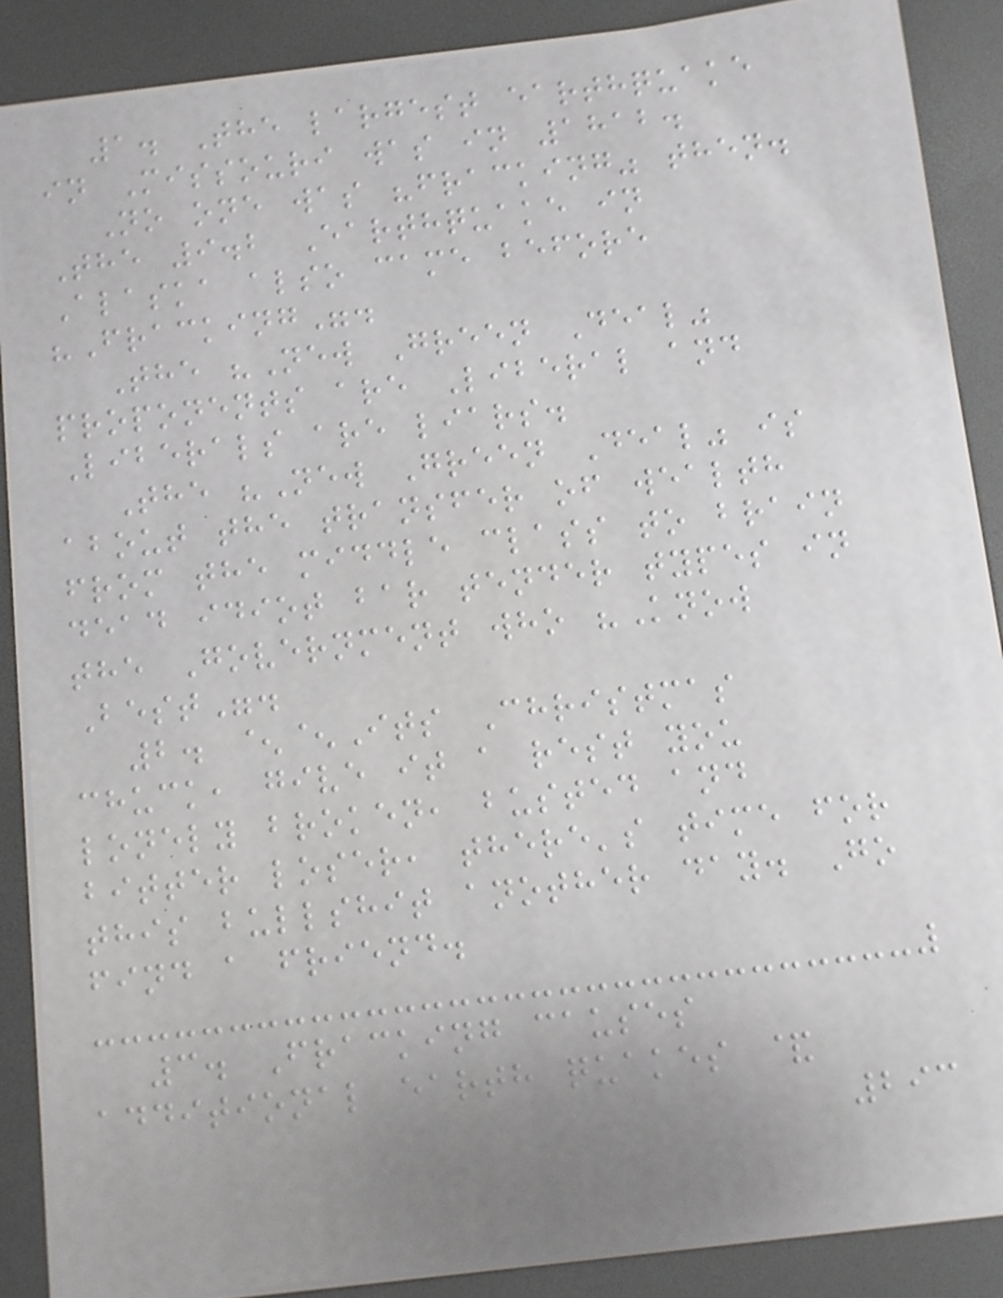1. The largest earthquake
in Missouri was in 1812.
No one was "fracking" then.
The 9.2 Earthquake in
Alaska also came before
"Fracking".
The "New Green Deal"
proponents are Liberal and
Liberals are liars.
The "New Green Deal" is
about the transfer of wealth
from the middle class to brain
dead idiot bar tender types in
the Government who "Know
Best".
2. ^^Its Christmas
chuck, give it a rest you
lonely broken, busted and
bitter loser, there's time for
this bullshit another day. Go
find a friend.
3. Fracking causes
additional earth quakes &
293
